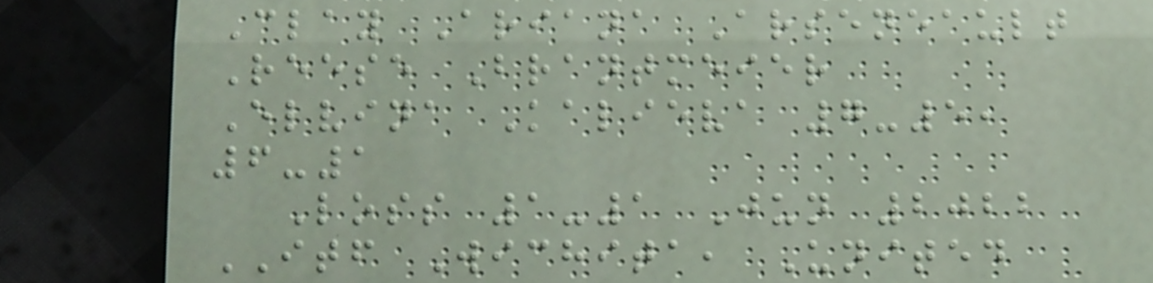Clay Ariana Arseneault
Reese Brantmeier
Elvina Kalieva 7-5,
6-1
Loss 1-1 Jun 2022
ITF Wichita, United
